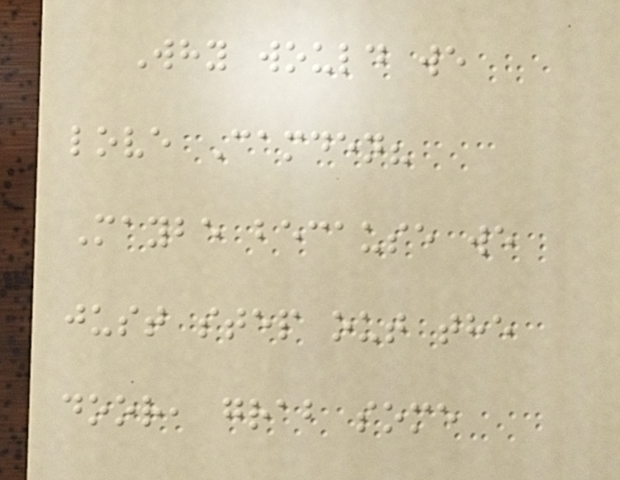Why would we
love Camden?
Maybe because we
just step out the
door, grab some
